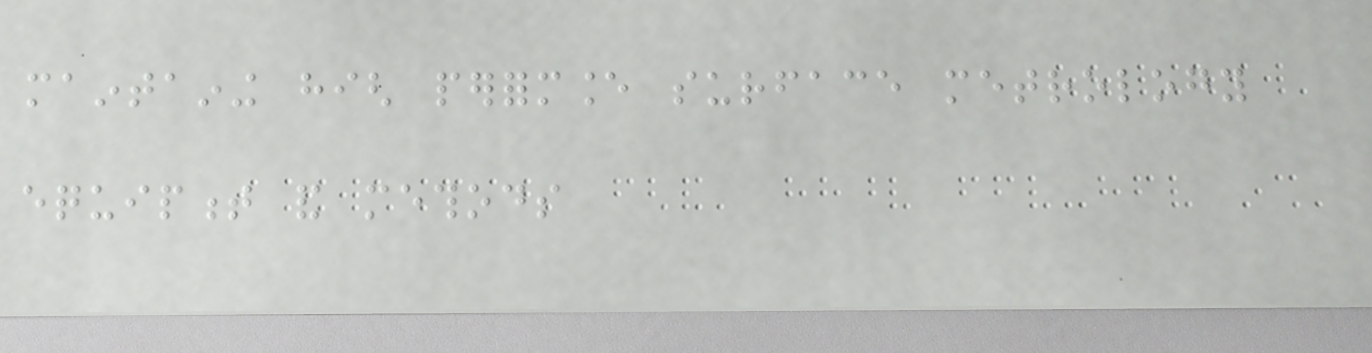maintaining high performance surface metrology
equipment and methods
